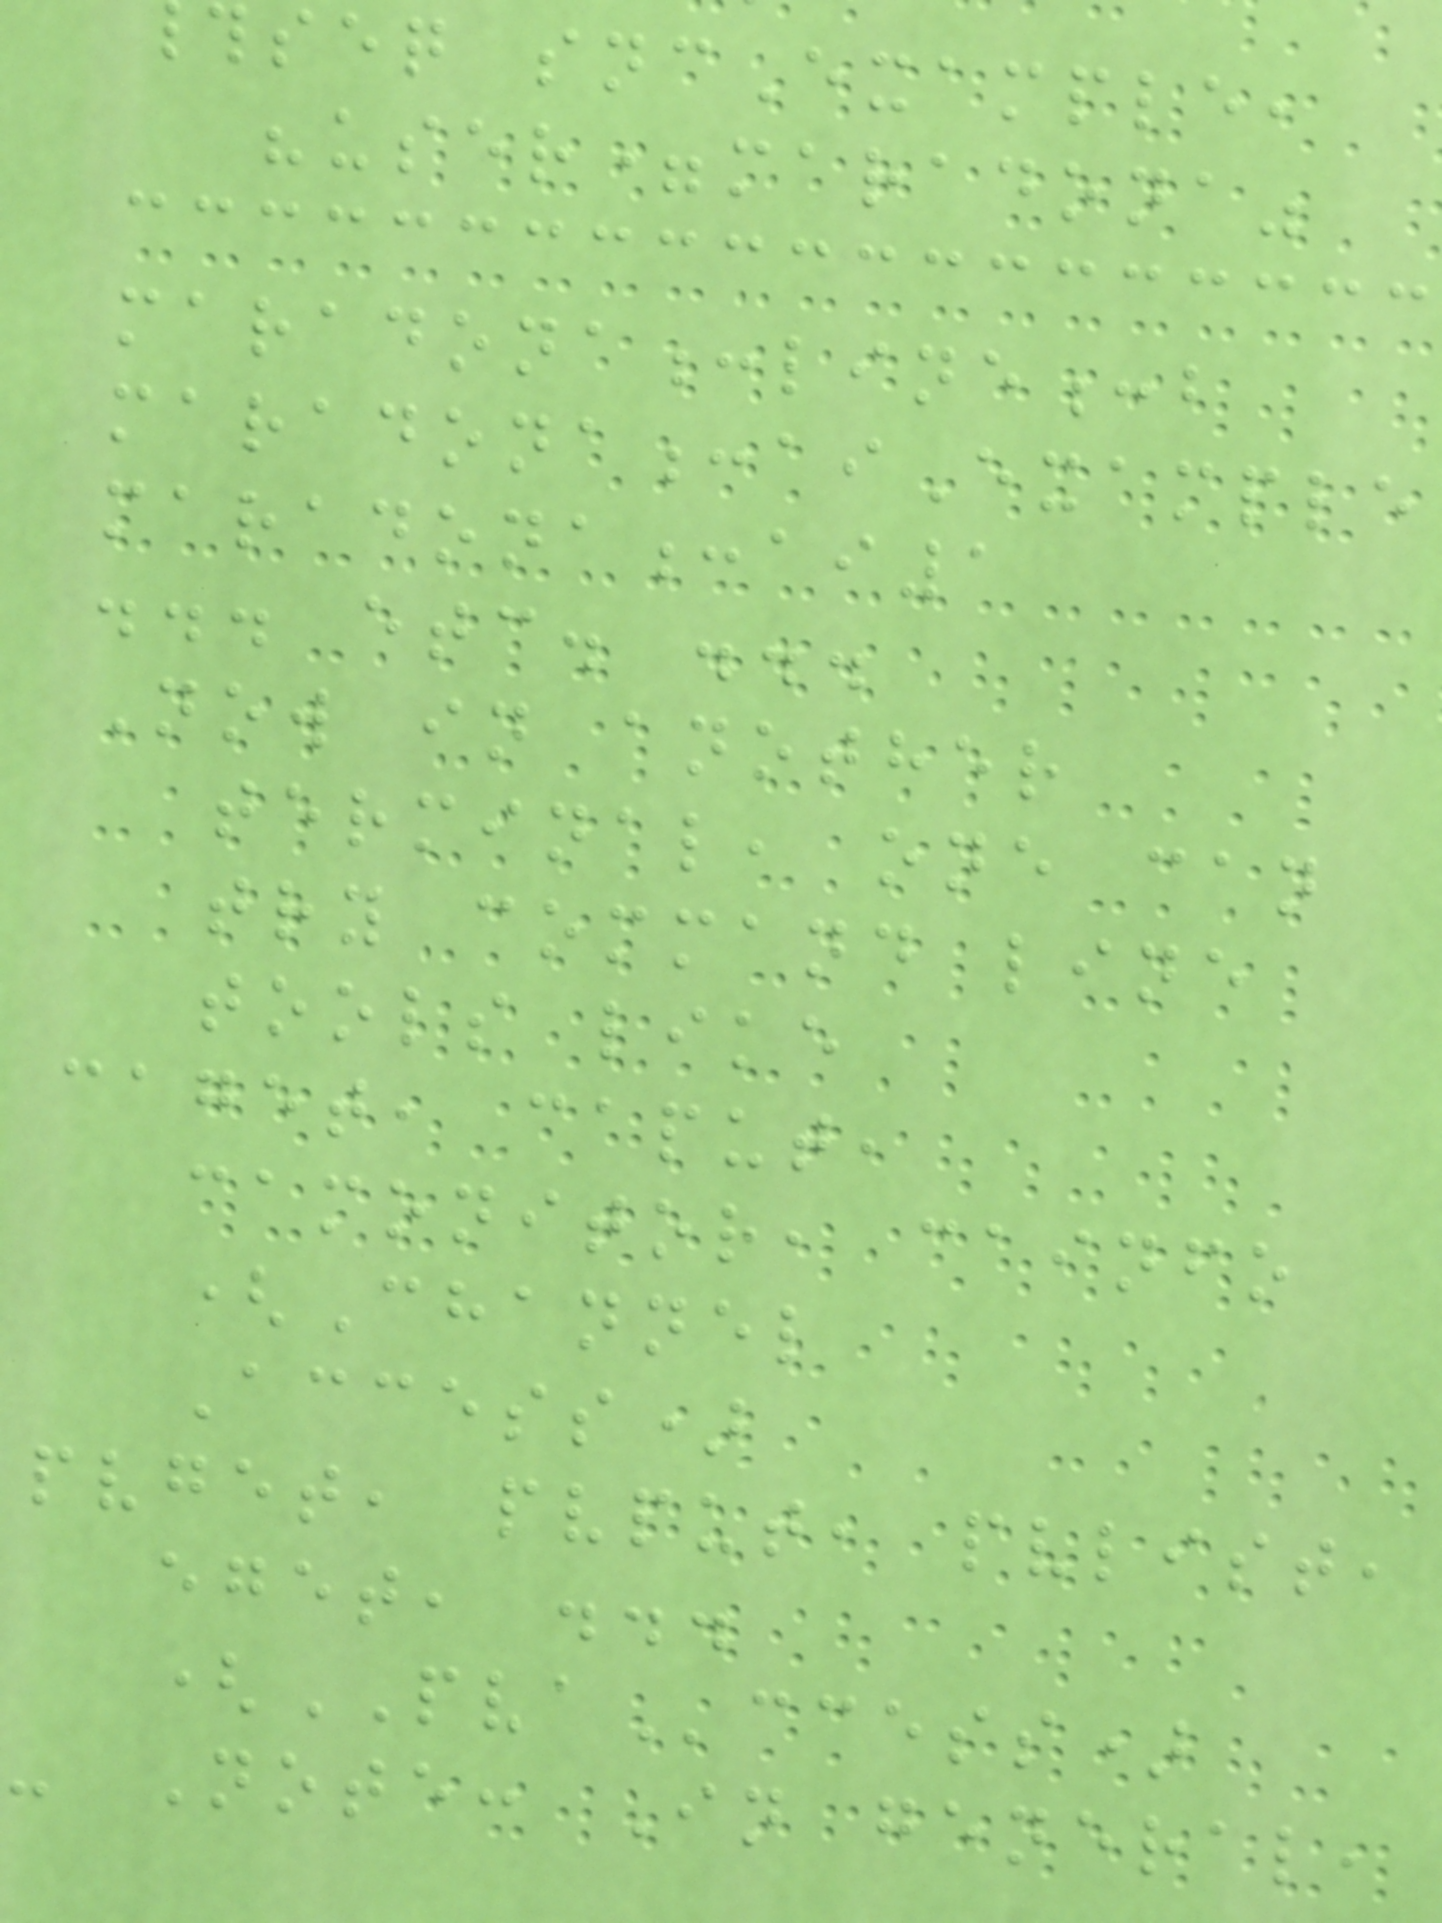seq sncExample,
"user=maradona"
maradona:line:b
maradona:aiExample
maradona:ai1
... etc. ...
Now in another
terminal, one can
try command line
tools like
caget, caput,
camonitor, cainfo
(Channel
Access)
pvget, pvput, pvlist,
eget, ...
(PVAccess)
- Note: In general,
